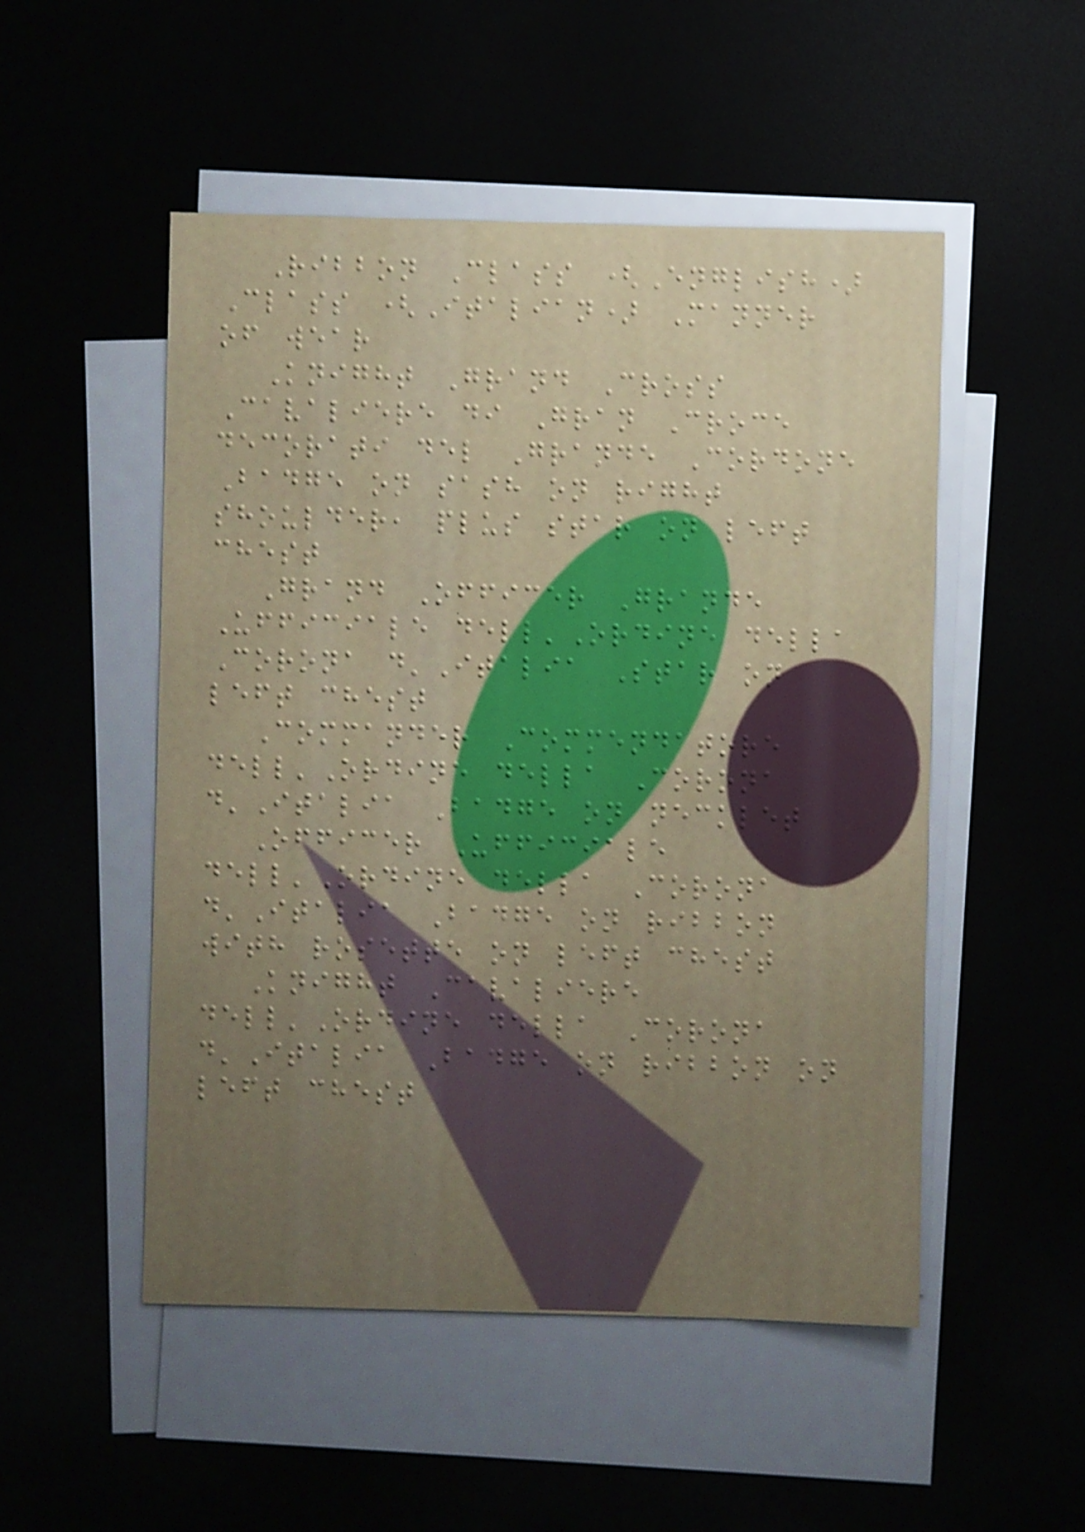Ribbon Class (English)
Class (Italian) Manner
of wear
Knight Grand Cross
Cavaliere di Gran Croce
decorati del Grande Cordone
Badge on sash on right
shoulder, plus star on left
chest
Grand Officer Grande
Ufficiale dell'Ordine della
Corona d'Italia Star on
left chest
Commander Commendatore
dell'Ordine della Corona
d'Italia Badge on necklet
Officer Ufficiale
dell'Ordine della Corona
d'Italia Badge on ribbon
with rosette on left chest
Knight Cavaliere
dell'Ordine della Corona
d'Italia Badge on ribbon on
left chest
